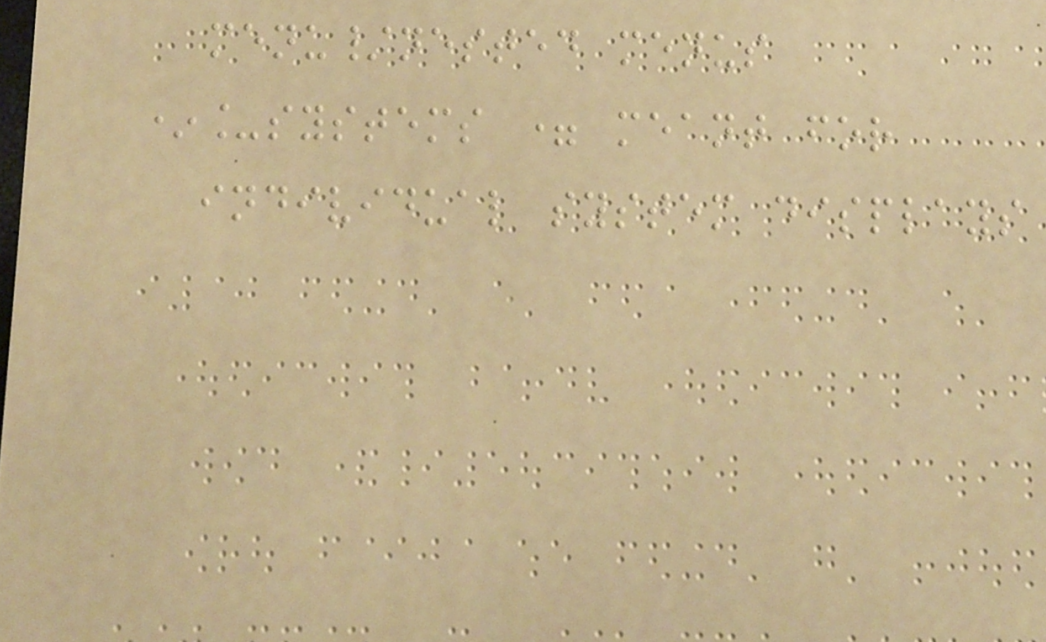menu/nested menus
*_systems = meant for
individual system displays
